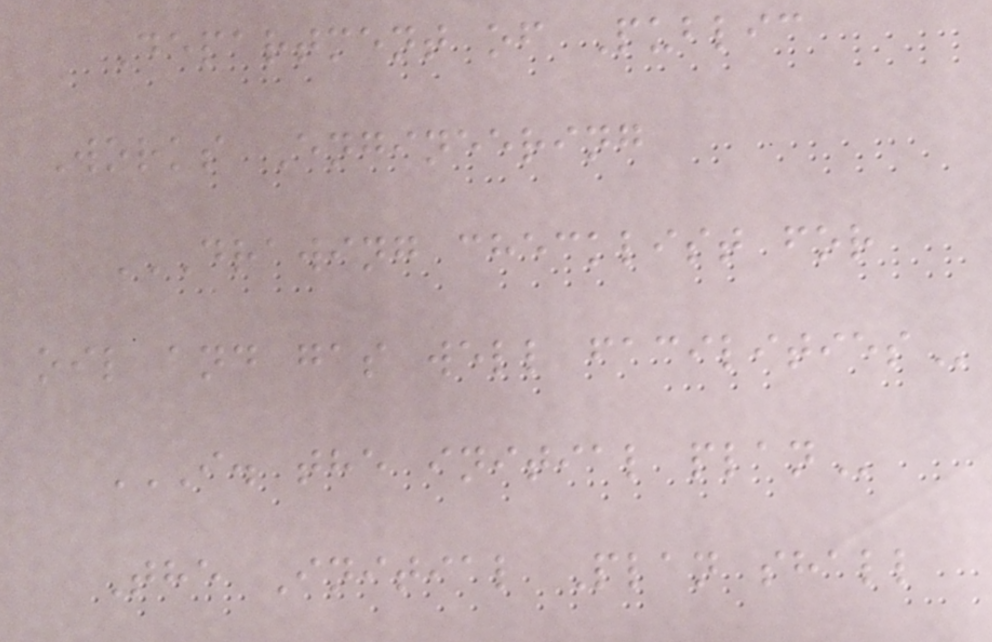Department of Public
Works Engineering
DRAWING CHECKLIST FOR
OIL AND GAS WELL FACILITIES
I. THE INITIAL PLAN
The Initial Plan shall
